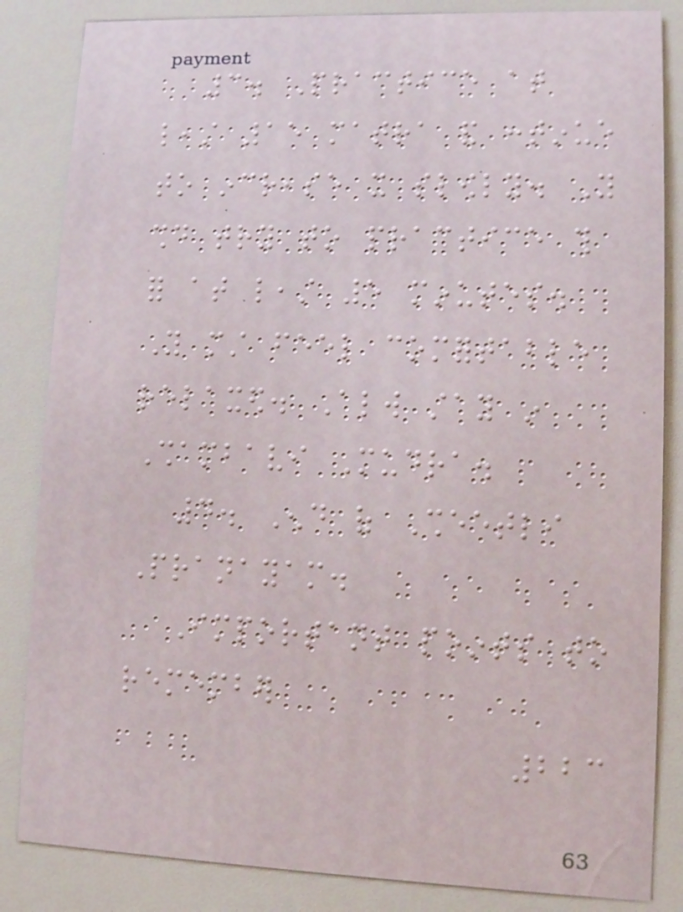3. Practice at
least 15 matra and continue
to increase it slowly. You
should try to practice this
for at least 5 minutes.
You must feel comfortable
relaxed. Always stay in
Shambavi Mudra.
4. End of Sheetli
Pranayam.
Important points to
remember
223
